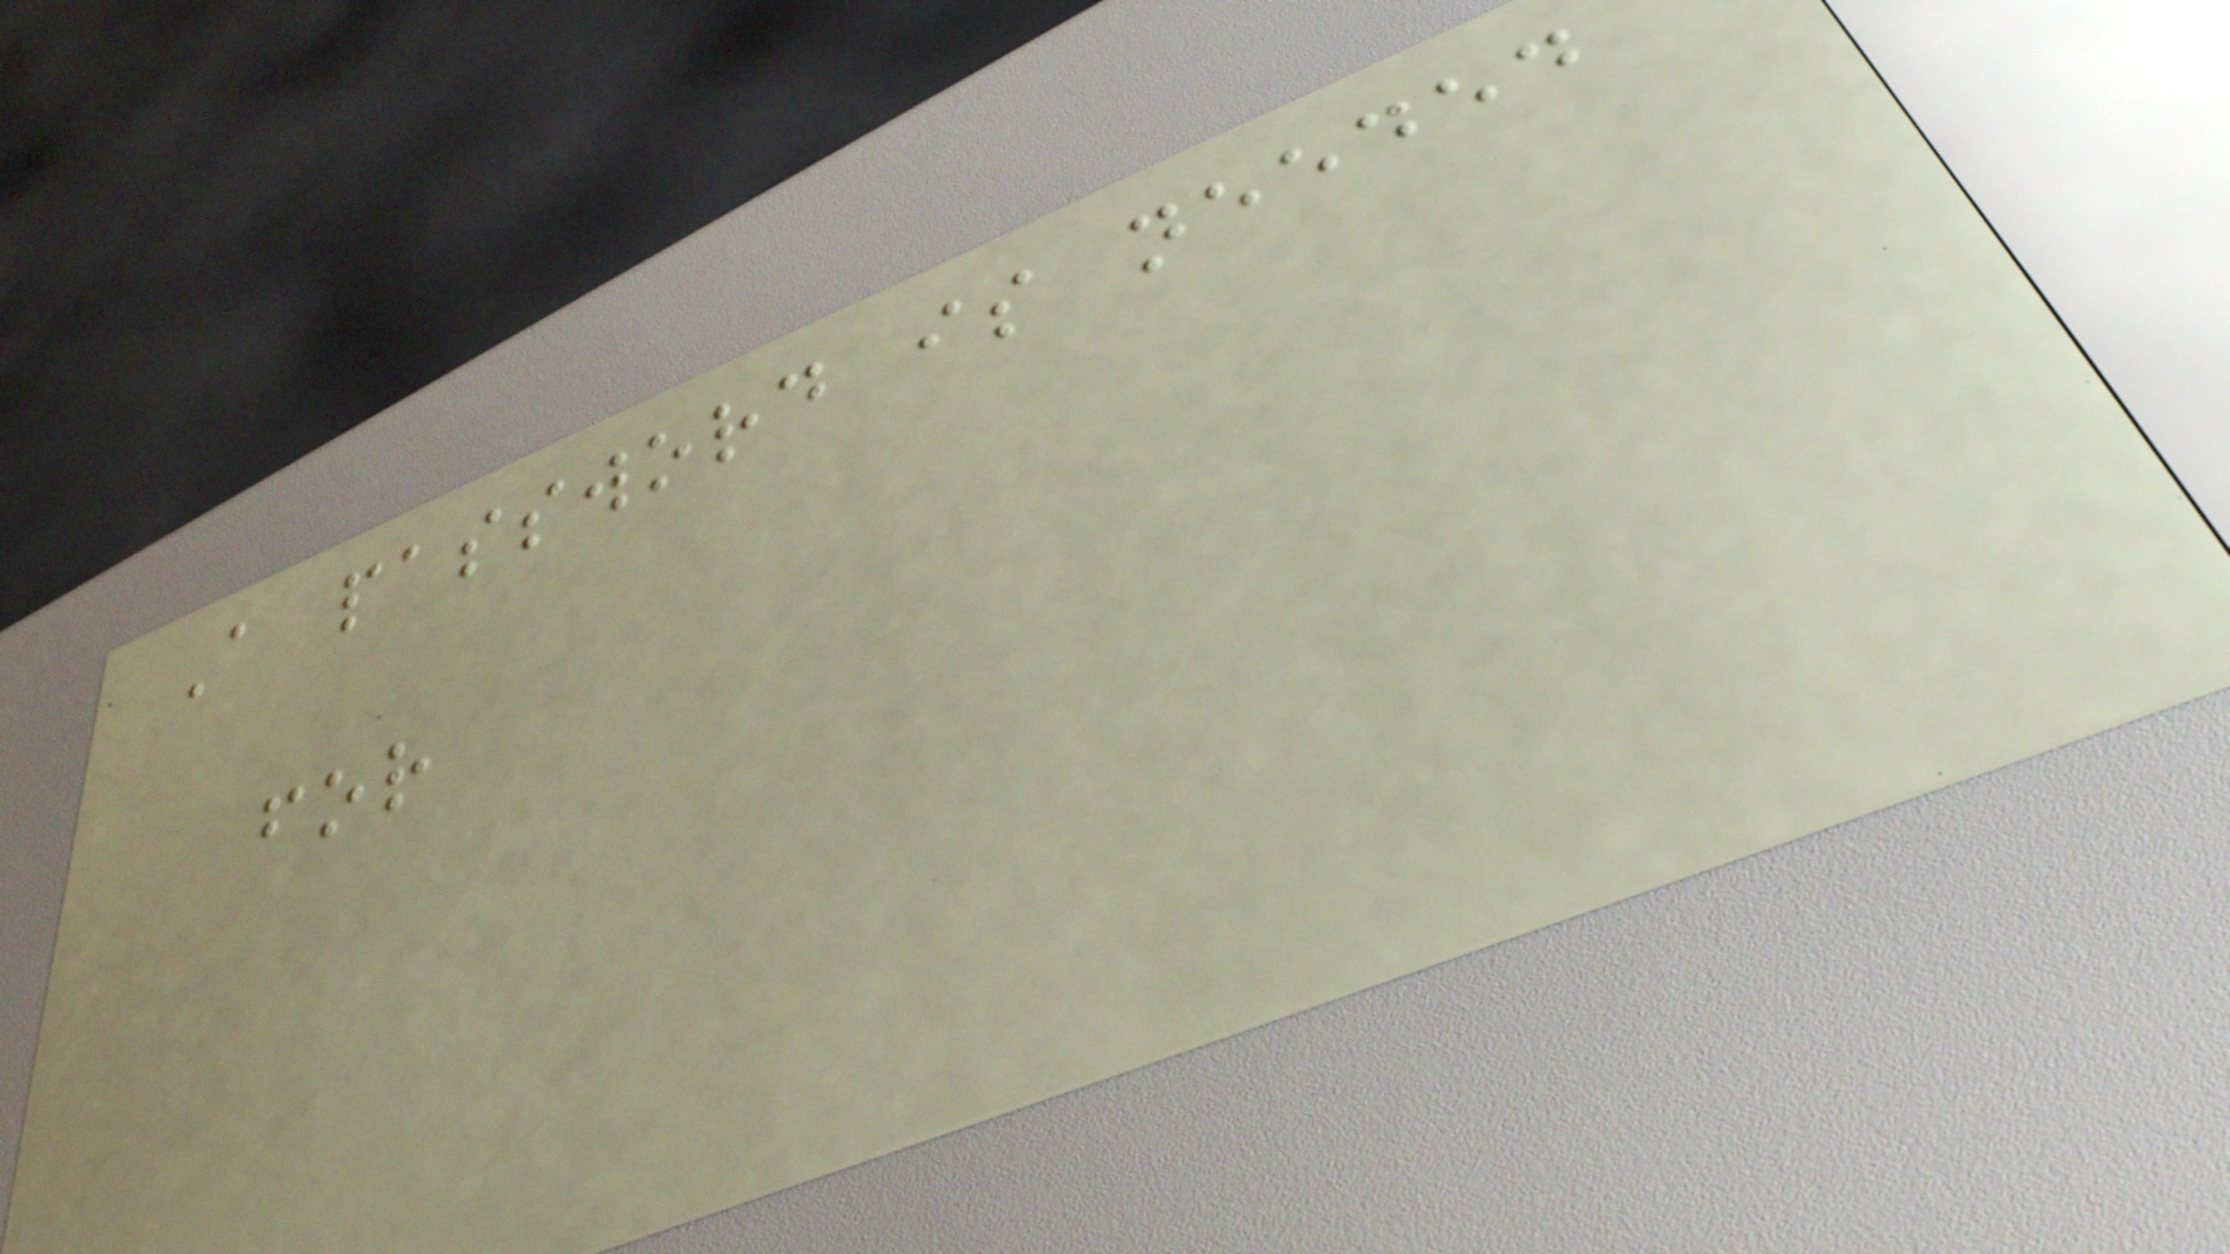A password is needed
for
